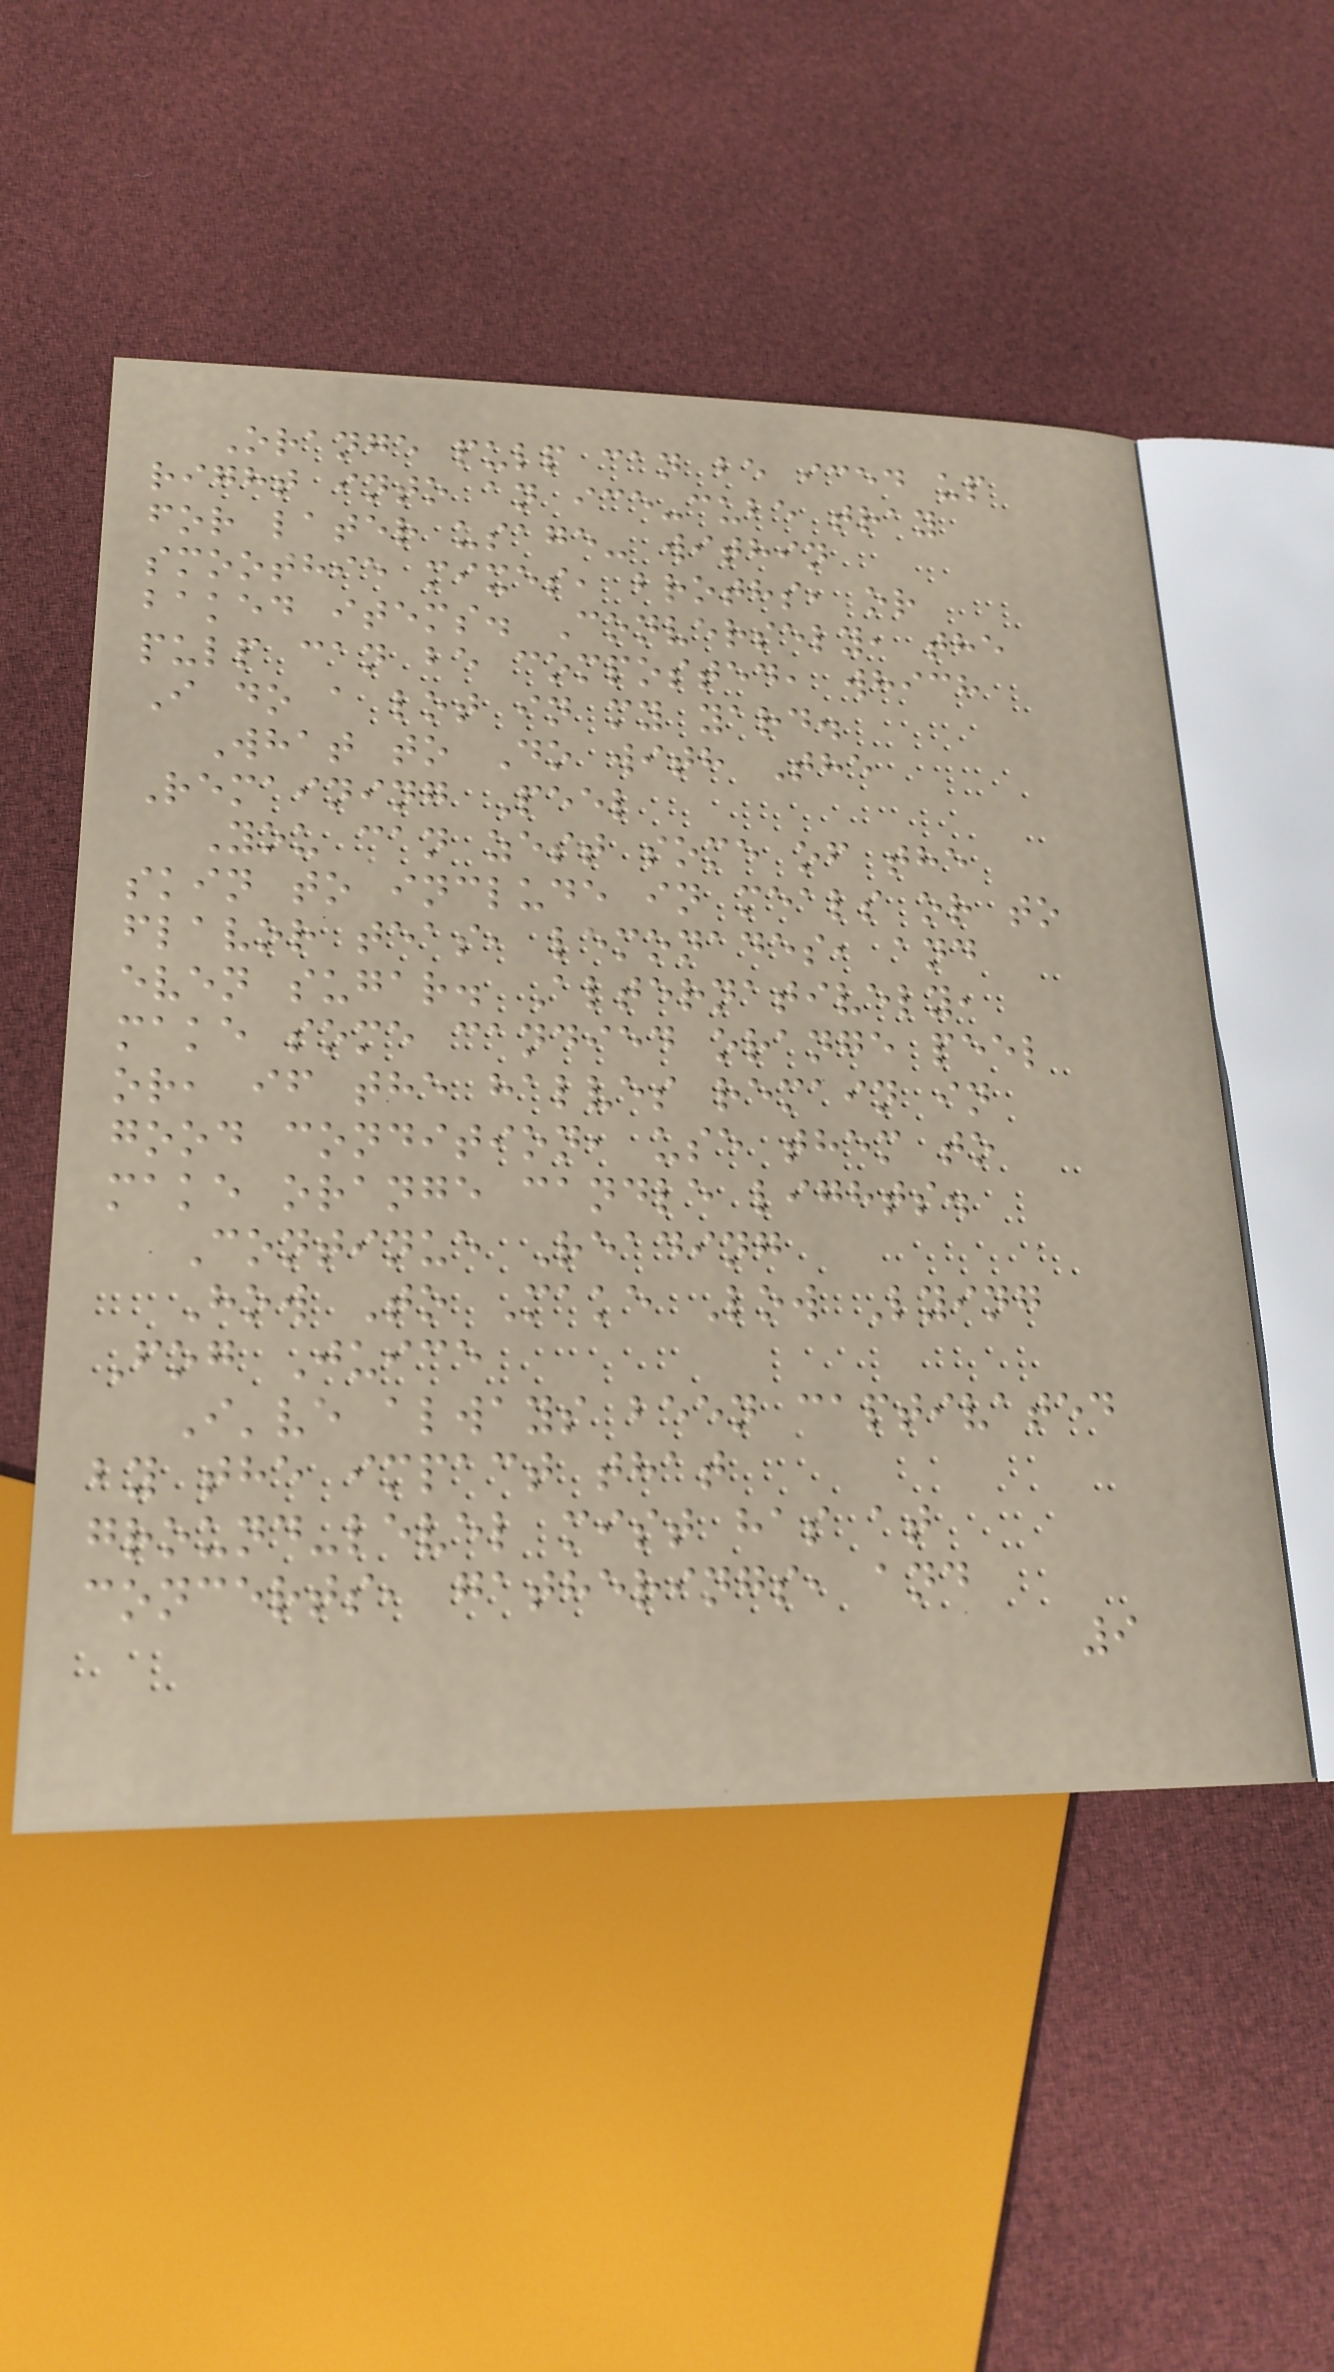Orange pulp can be iced up
right into an ice-cube tray
for later usage- within
smoothie mixes, broths, or
baked items. Conversely, the
pulp can be composted, which
I do a lot in my yard.
What to Do with The
Remaining Peel
You can zest some of the
skin to include in meals or to
flavor teas, lemonades, and
even sugar. Alternatively,
make some candied orange peel
or, if the halves remain in
good condition, use them to
make orange candle lights.
Continue Reading
How To Make Low Lying
Fog Juice
I've always been captivated
by the impact that
ground-level mist has at
concerts, gatherings, and
9
